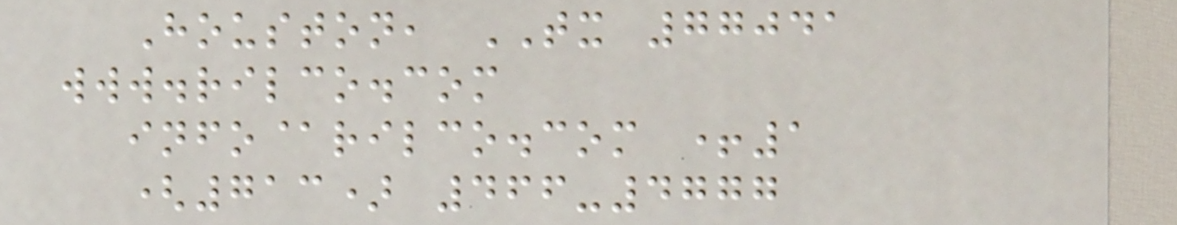Houston, TX 77041
www.rilco.com
info@rilco.com +1
(713) 466-4777
